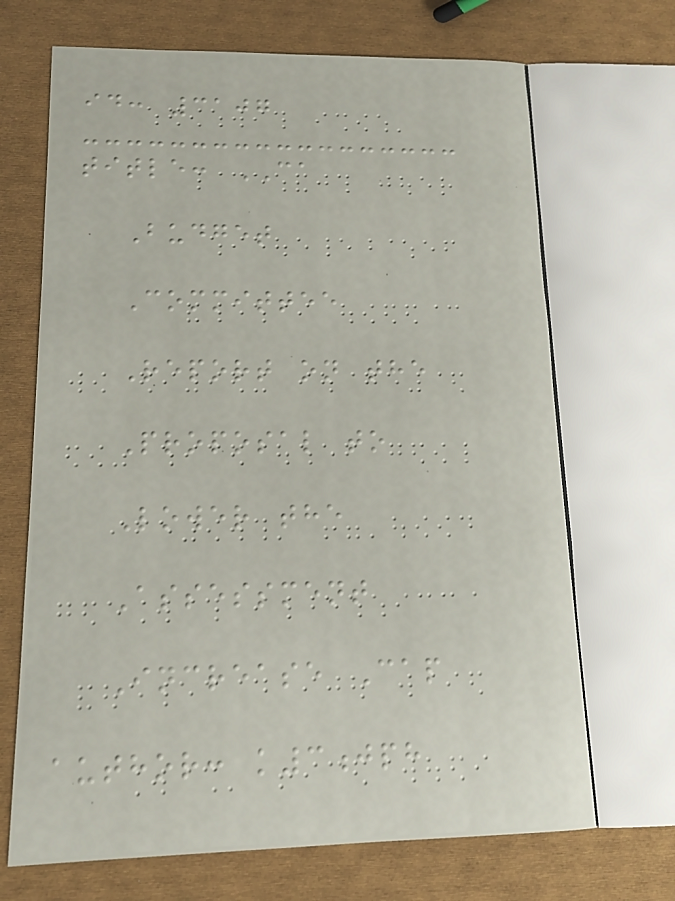id: 3107
title: CA
Budget
Committee
Report on the
Proposal to
Lower the
Assessment
Increase Cap
author: k3jph
